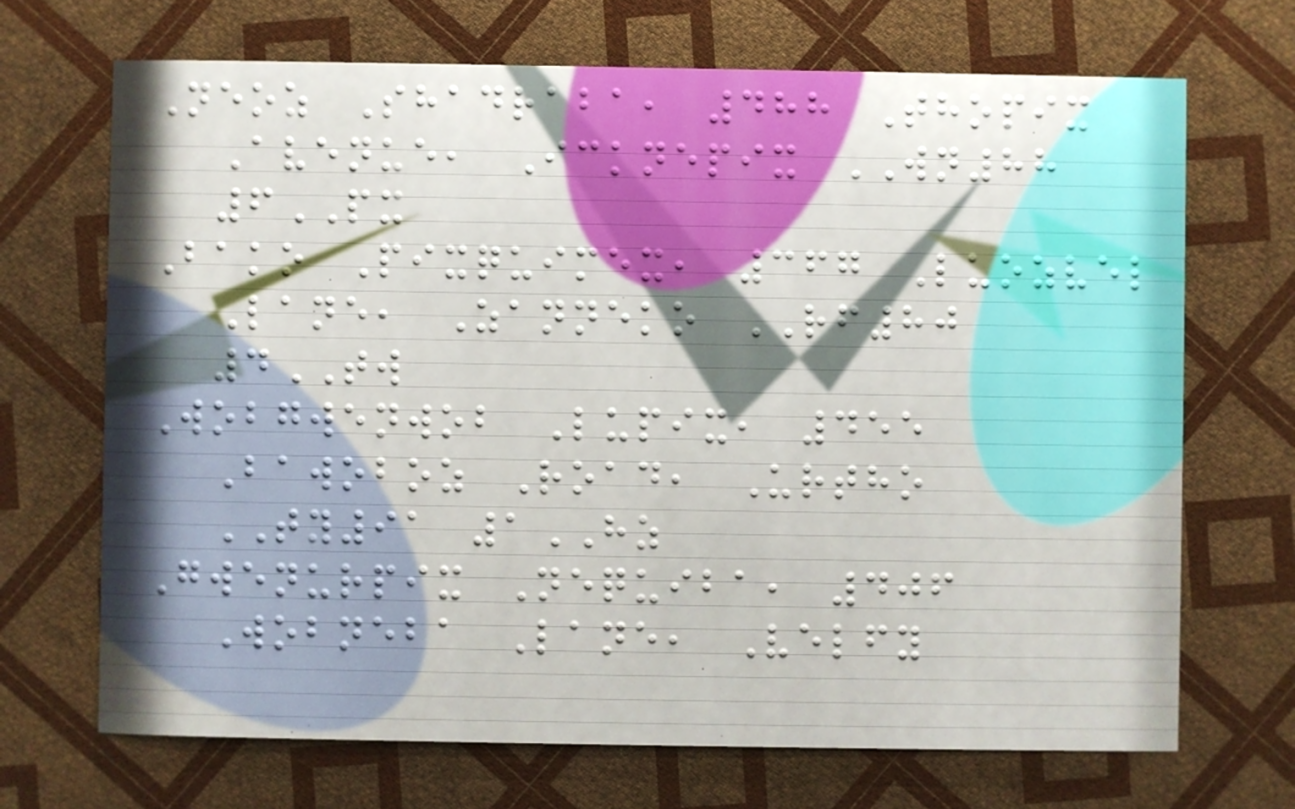Neoz Shadraba, 488 Thopix
Avenue, Icknepix WN88
6PX
Bako Pixquimex, 367 Luozvel
Lane, Zanneko RF80
4TW
Wobgwenwob Lupix, 455
Bawoboz Road, Urtho
TY91 1HZ
Gwenurpix Nequiba, 406
Wobneba Lane, Velfy
